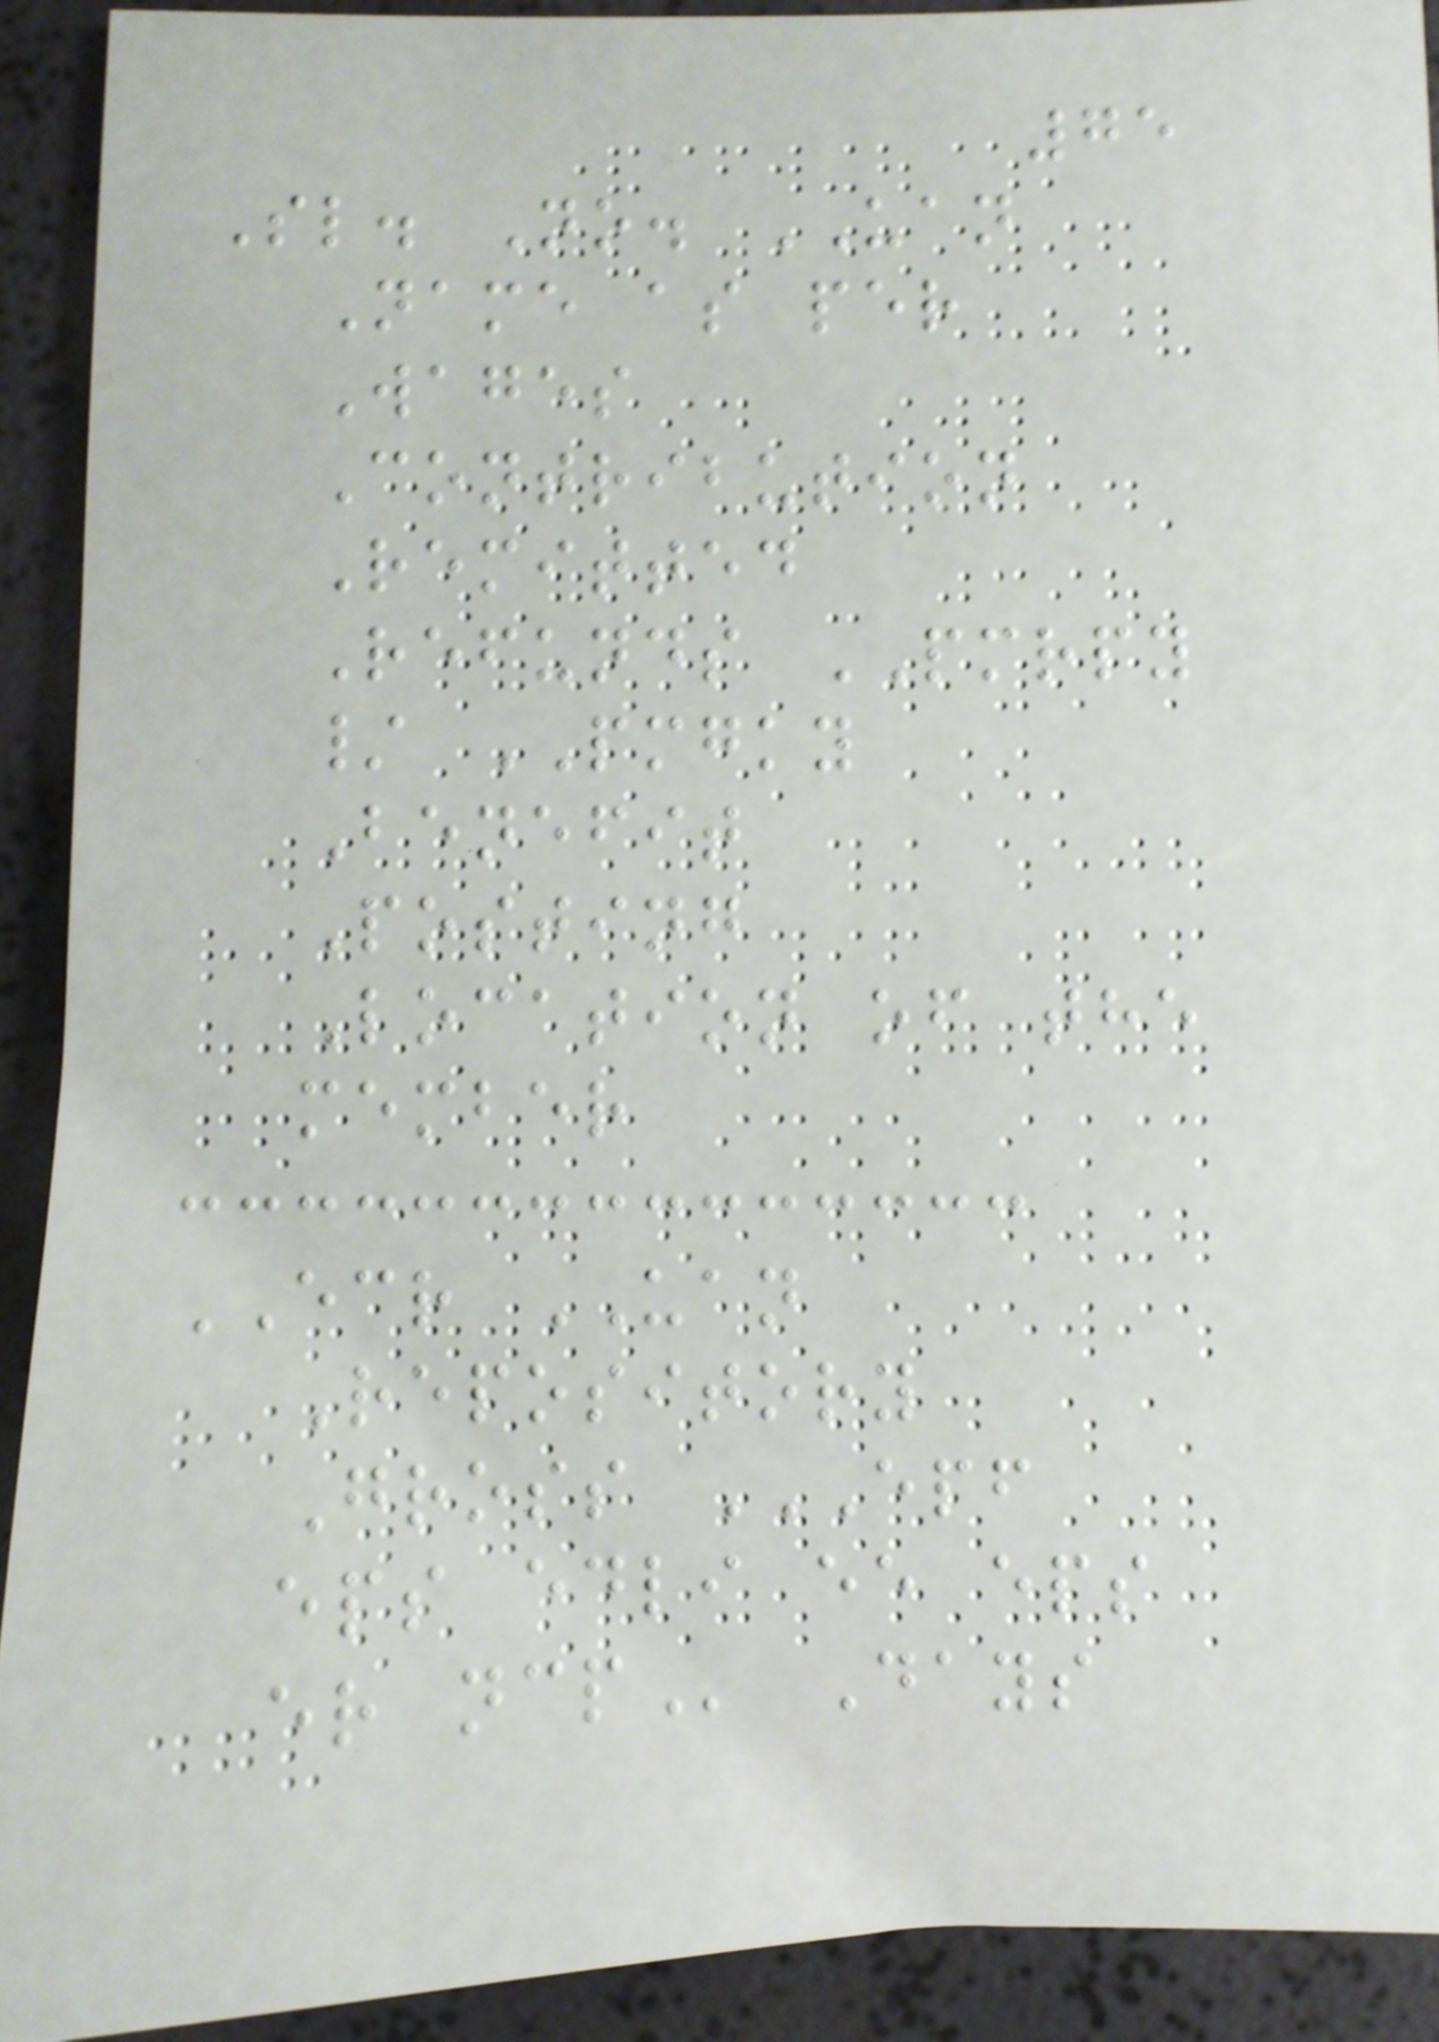75
Sl. No. UAN
Name as per
Wages
Contribution
Remitted
Refunds PMRPY
/ PMGKY
Benefit
Posting
Location of the
member
ECR UAN
Repository
Gross EPF
EPS EDLI EE EPS
ER NCP Days
